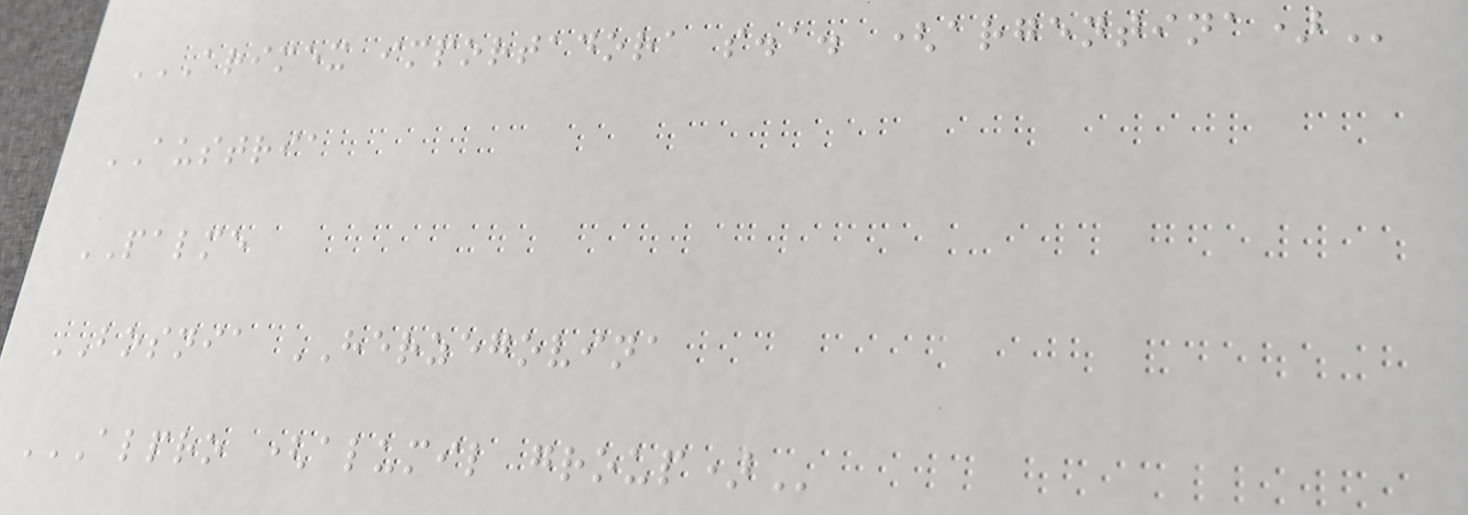ARIMEX IMPORTADORA S.A. (ARGENTINA)
AUSTRIA
PALME
BOSNIA HERZEGOVINA
ALPRO (ALUMIL GROUP)
